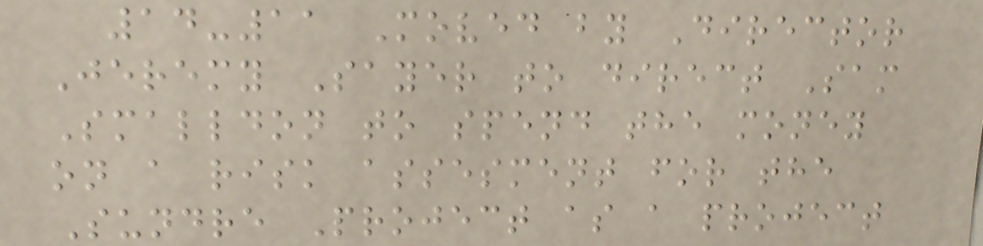14-11 Moved by Director
Jeremy Sayer to direct Sam
Smalldon to spend the money
on a risk assesment for the
Sundre Project as a project
